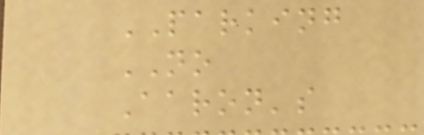PARKING
NO
Aaron's
